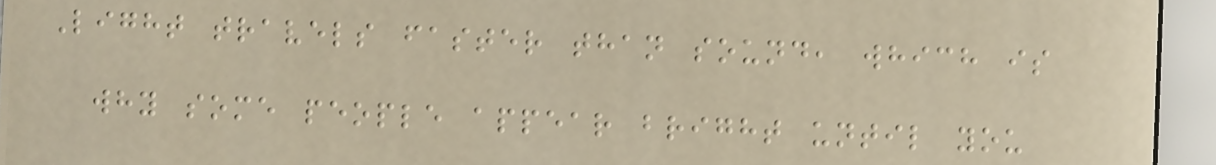Light travels faster than sound, which is
why some people appear bright until you
